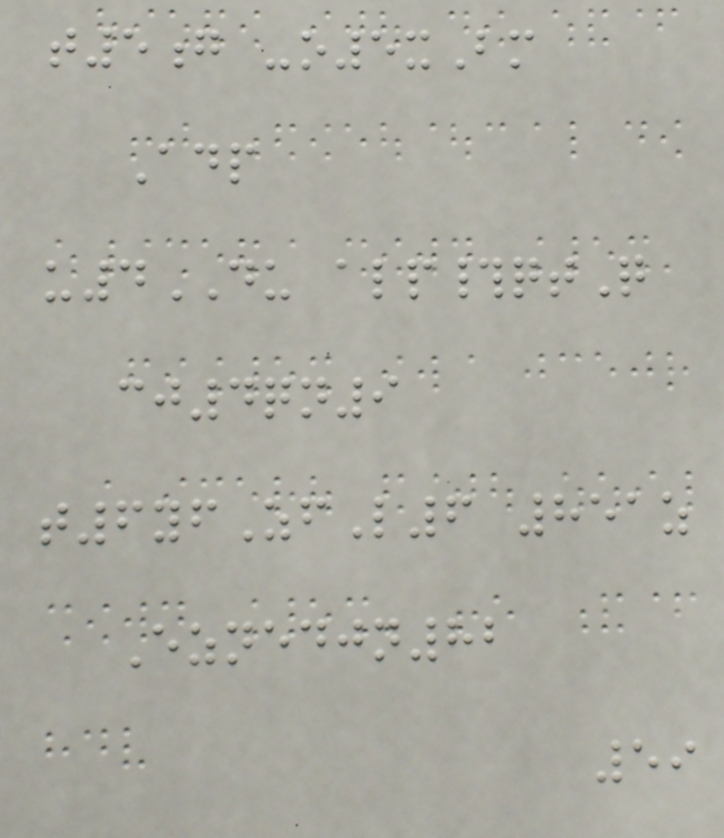t5g -o5xBm
Adp
u4DU alp#qtQ
cj4qn9
t6yfZfL6 851z
Eznedjn82
59
